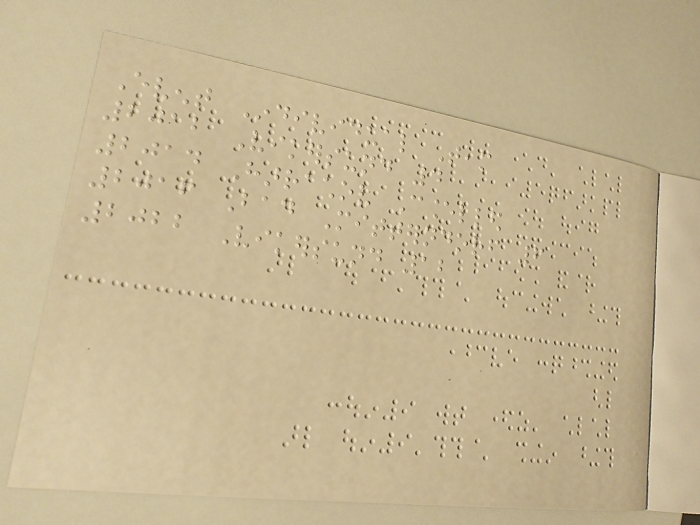Event Individual Team
2012 Vikersund 4
2014 Harrachov Cancelled
2016 Bad Mitterndorf 6
2022 Vikersund 12
